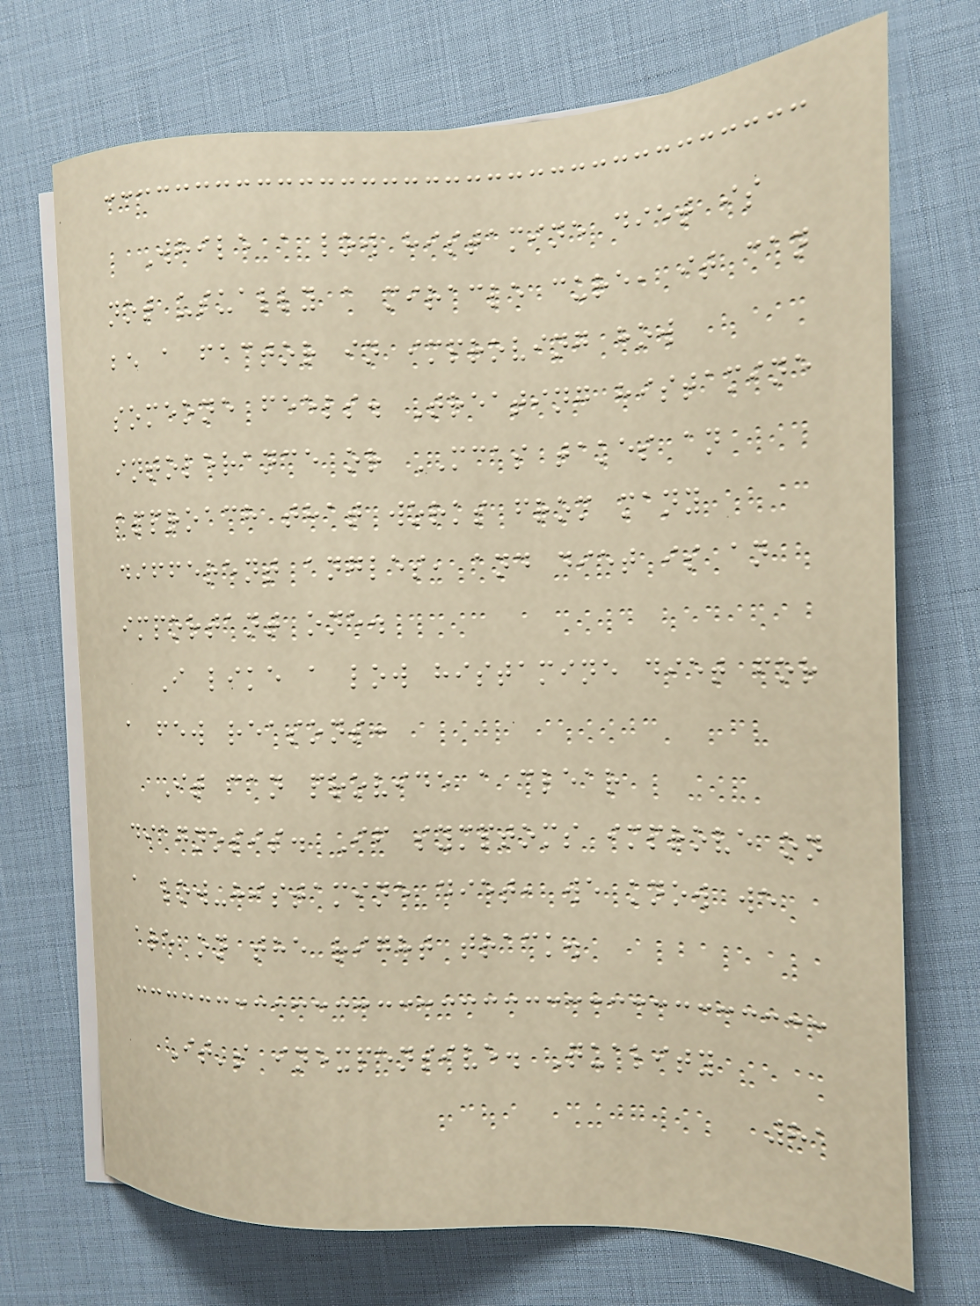While a low histamine diet is
not usually a miracle cure, it can
be a factor in improving how
someone feels. Treating histamine
intolerance or MCAS takes an
approach that works from many
different angles, and diet is an
important one.
I like a low histamine diet for
a few reasons:
It can provide a clear
diagnosis. If symptoms improve on
a low-histamine diet, we know we
are on the right track.
It's inexpensive. Quality
81
